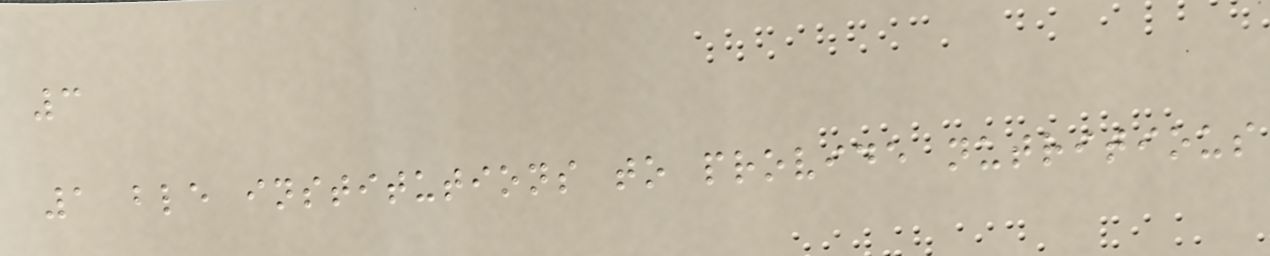3
1 ble institutions to provide nutritious
